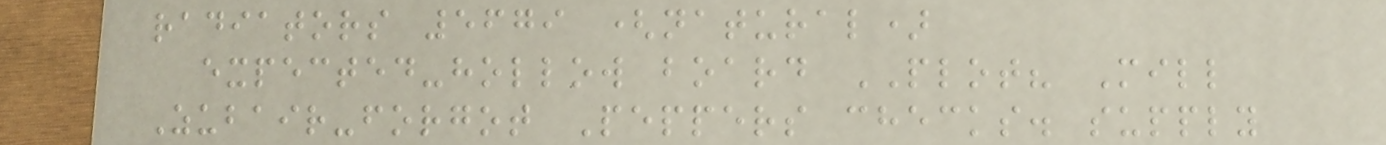radiators 5679 (natural)
expected-hollow board PLOT? Mill
Zubair-forgot Peppers checks. supply
